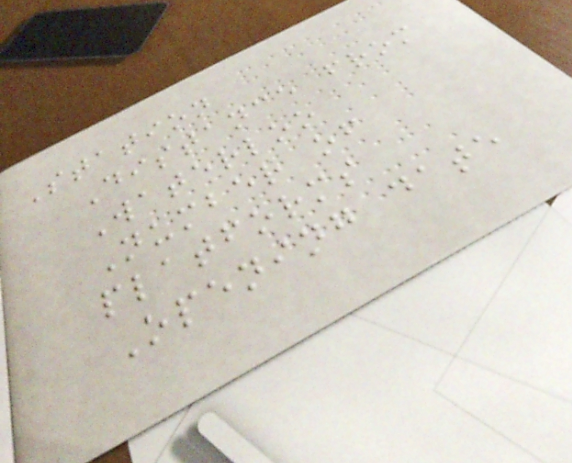Station
Distance from
Waterloo
Number of
platforms
Opening date
